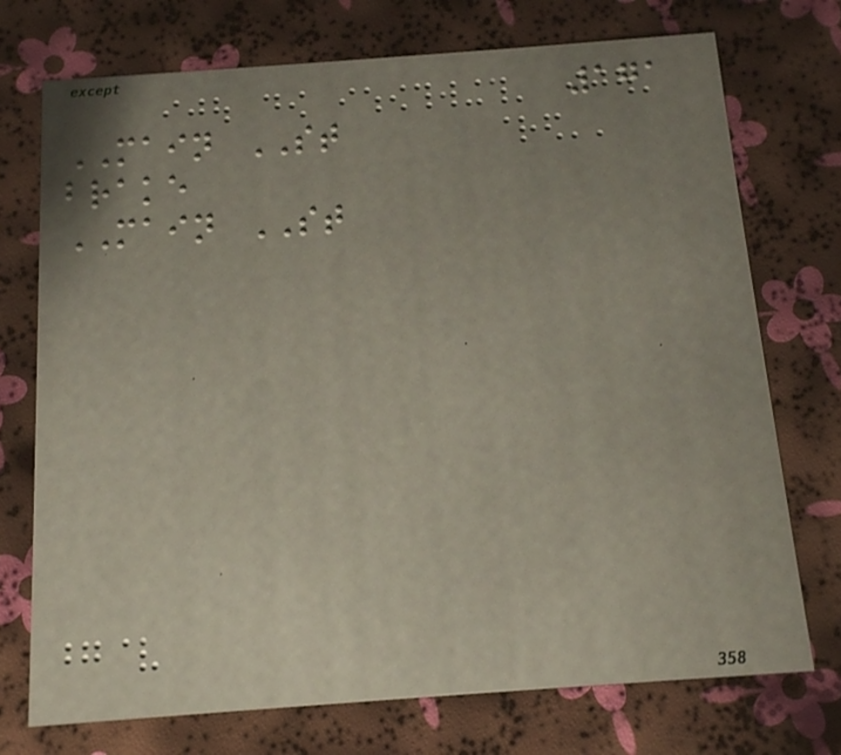171
MAIN ST
brake
MAIN ST
